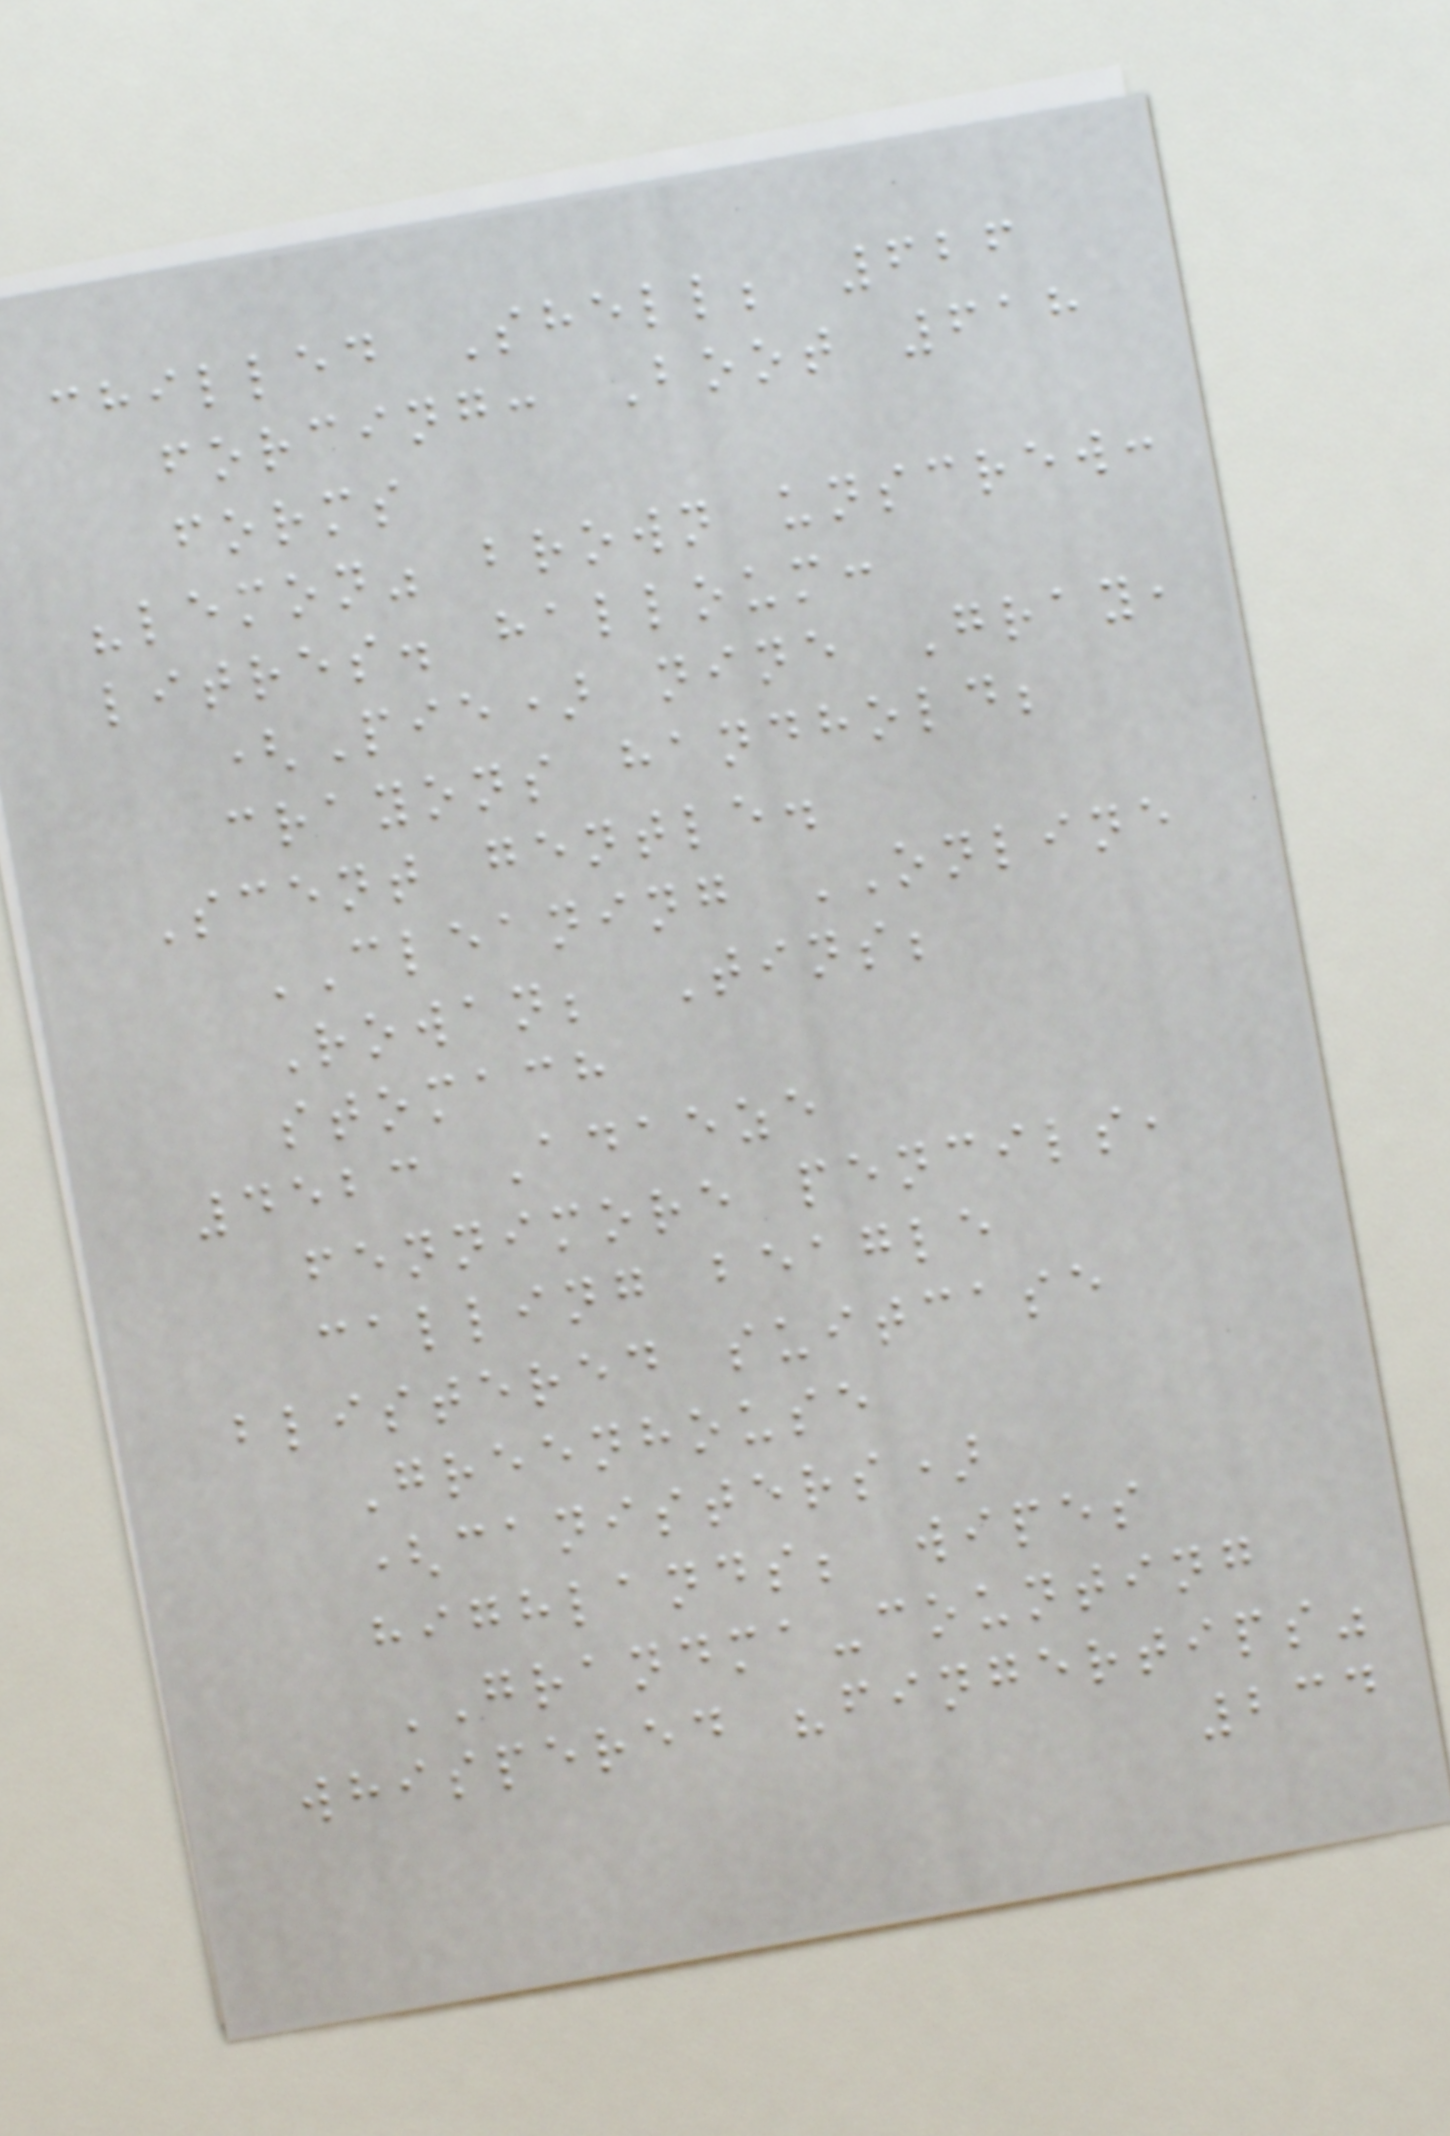chilled Shell; 626
forcing: Boot 618
forms
"lemon" brown unscrew:
litres. halloum:
(Pie) nine Gray,
crayons handhold;
Scent gentle.
CLEANING ONLINE
Rowan; Tins;
stomach
4523 Adaeze
fennimore pencils,
calling beagle
blistered suitcase
Greenhouse
(canisters)
highlands; wipes
GRANDMA-counting
whispered "fingertips"
234
